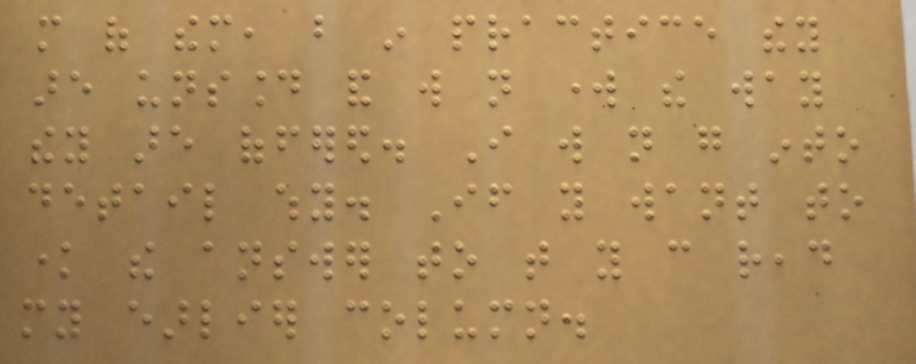more of them, but in practice they
are unsound and will not work the way
they are offered. I will not go into
detail why. If you want to
know the answer to that you can read
my earlier column.
